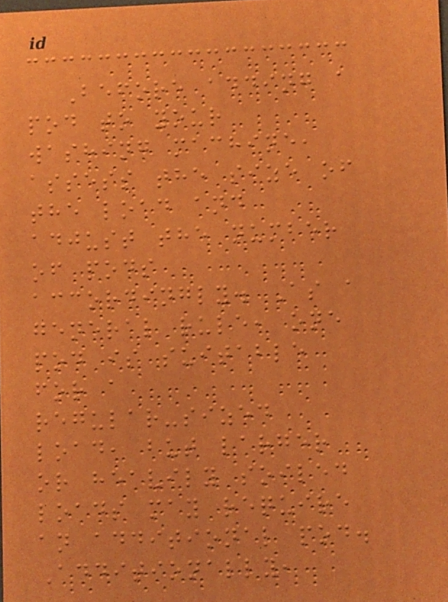Before adding a
pod to your
washing machine,
assess the size of
the load and
adjust the number
of pods
accordingly. As a
general rule, one
pod is suitable
for a
regular-sized
load, but larger
or heavily soiled
loads may require
an additional pod.
Additionally,
